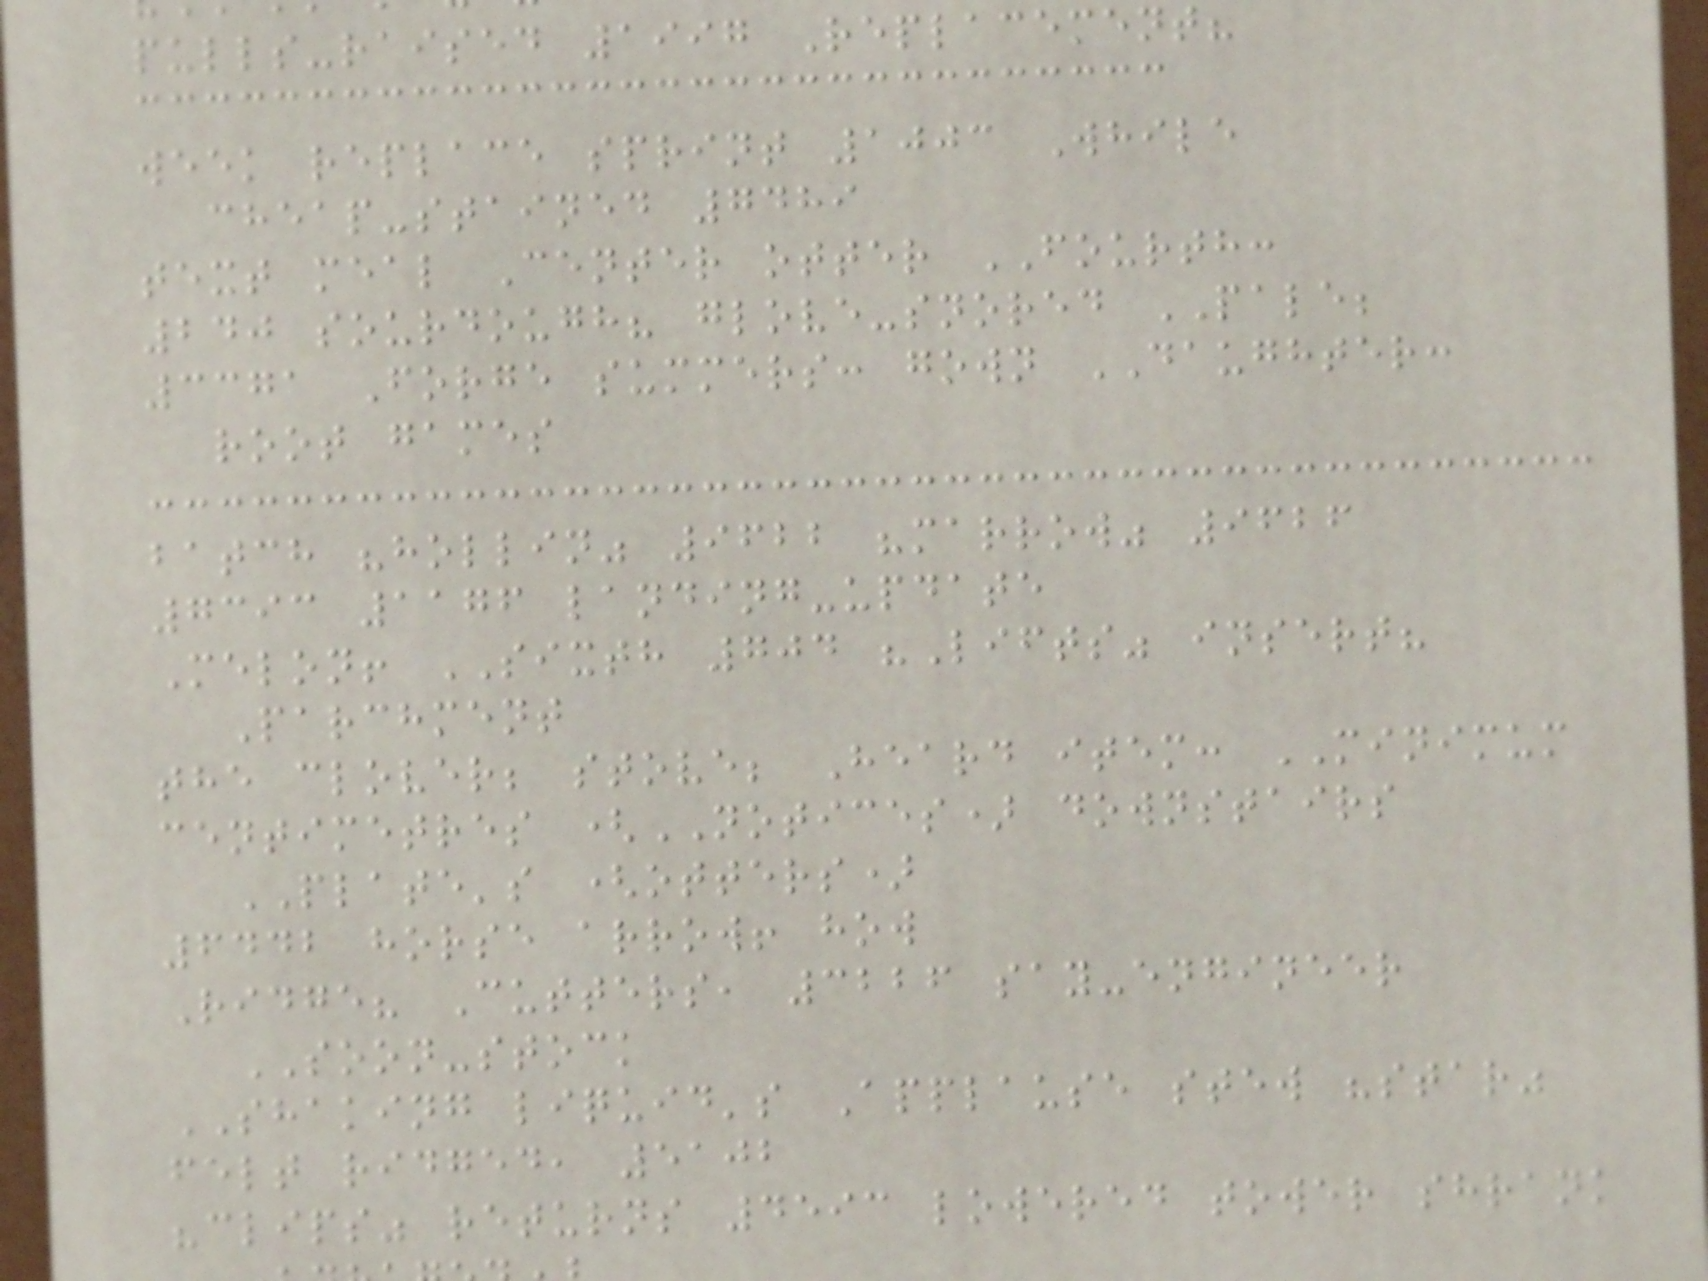pulls-raised 1997 Replacement?
week replace sprint 1003 While
cheap-stained 7489
text meal Center otter FOURTH:
240 sourdough? glove-snored PALE;
3371 Forge summers: gown DAUGHTER:
root games
batch "hollin" 9622 "marrow" 9626
7393 1176 landing-update
Melon! SIXTH 704 "Lifts" insert?
Parchment
the clover; stove; Heard item: MINIMUM
centimetres (NOTICES) downstairs
PLATE's (otters)
6442 horse arrow! how
Ridge? Cutters, 3226 say-engineer
SOON-stock
SHAKING liquid's Applause stew "star"
felt ridged, 5102
"clips" returns 4593 lowered tower shrank
